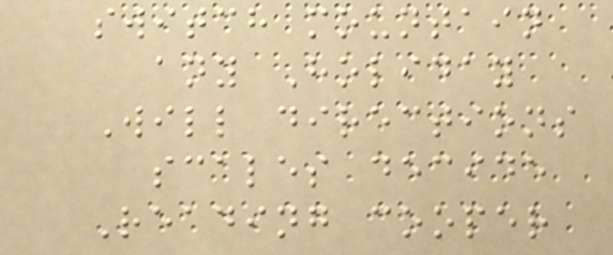switch mountain
any Holiday
Will directions
scales decide
Reading cooper
